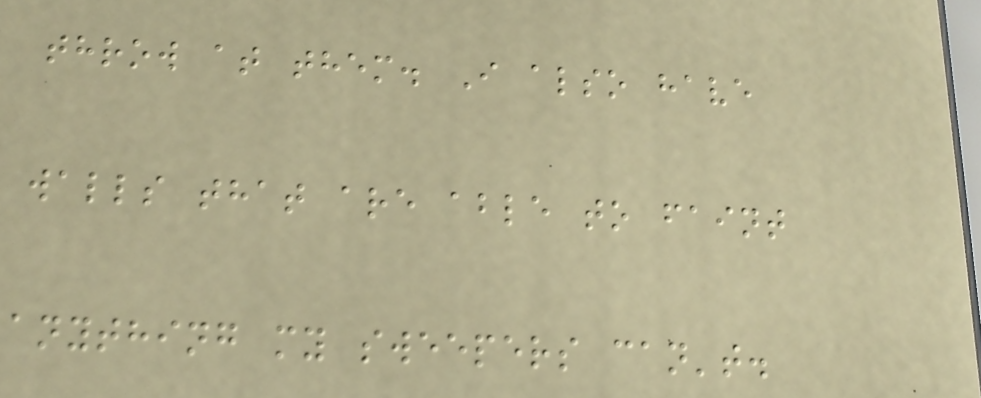throw at them. I also have
walls that are able to faint
anything my sweepers can't.
